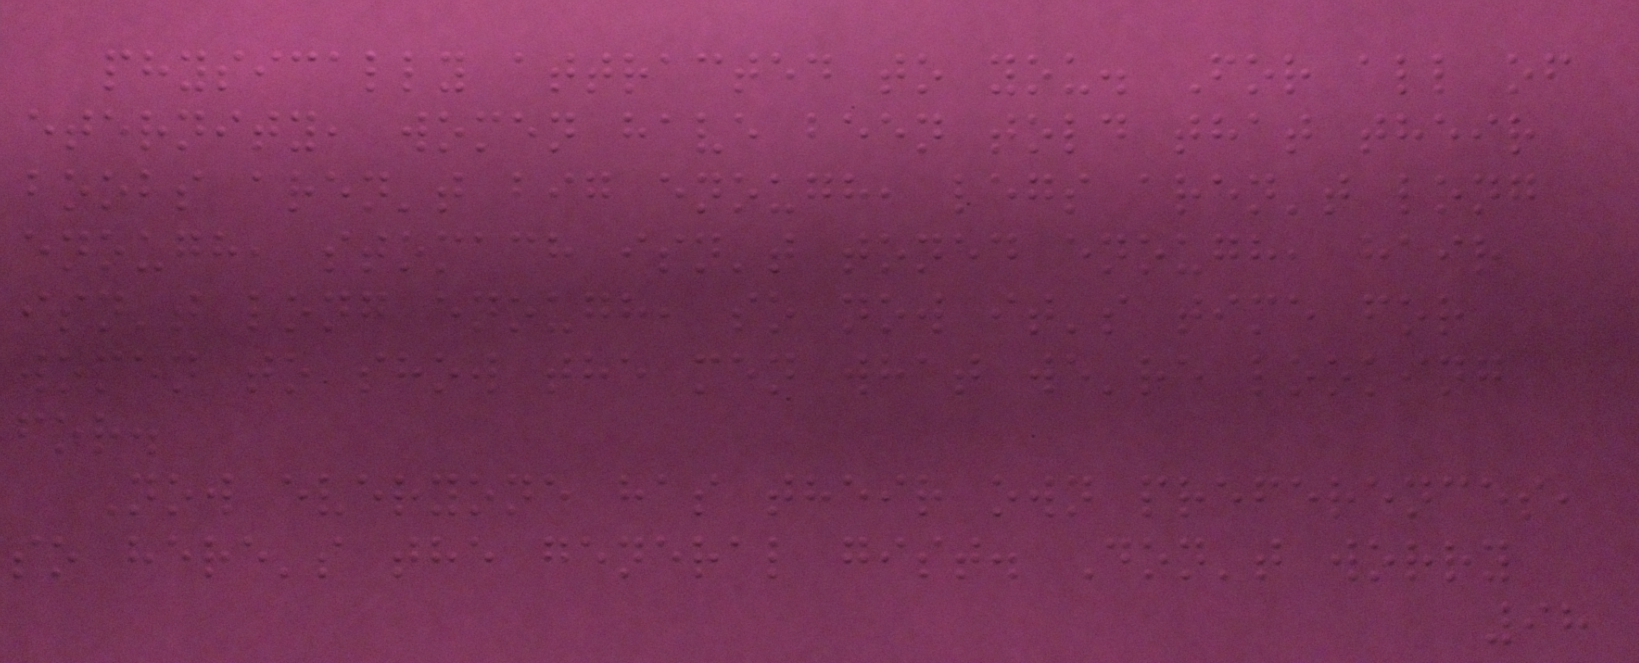physically attracted to you. For all of
eternity, women have been told that their
boobs aren't big enough, legs aren't long
enough, stomach isn't toned enough, hair
isn't long enough, so now it's time for
women to show the men what we're looking
for.
Now everyone has their own preferences,
so here's the general gist. Don't worry
98
